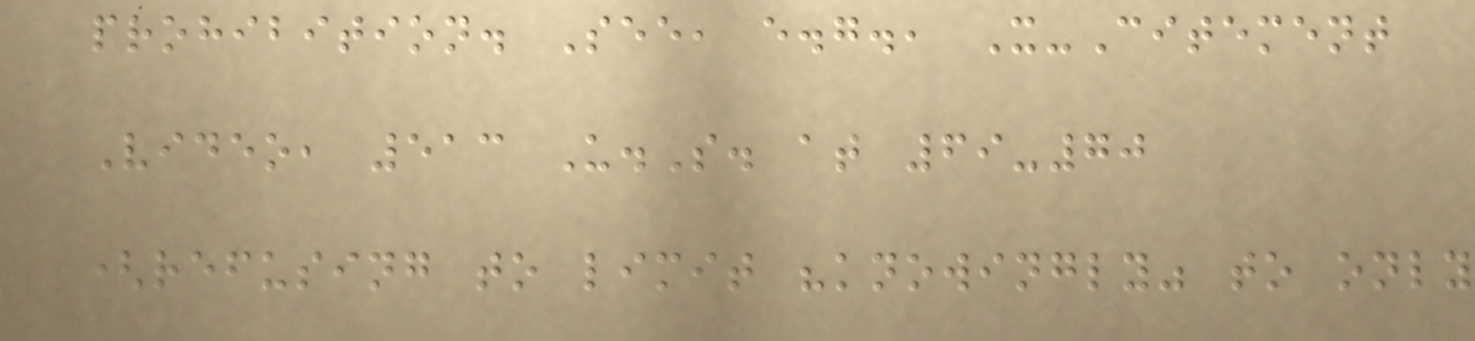prohibition. See, e.g., X-Citement
Video, 513 U.S. at 69-70
(refusing to limit "knowingly" to only
